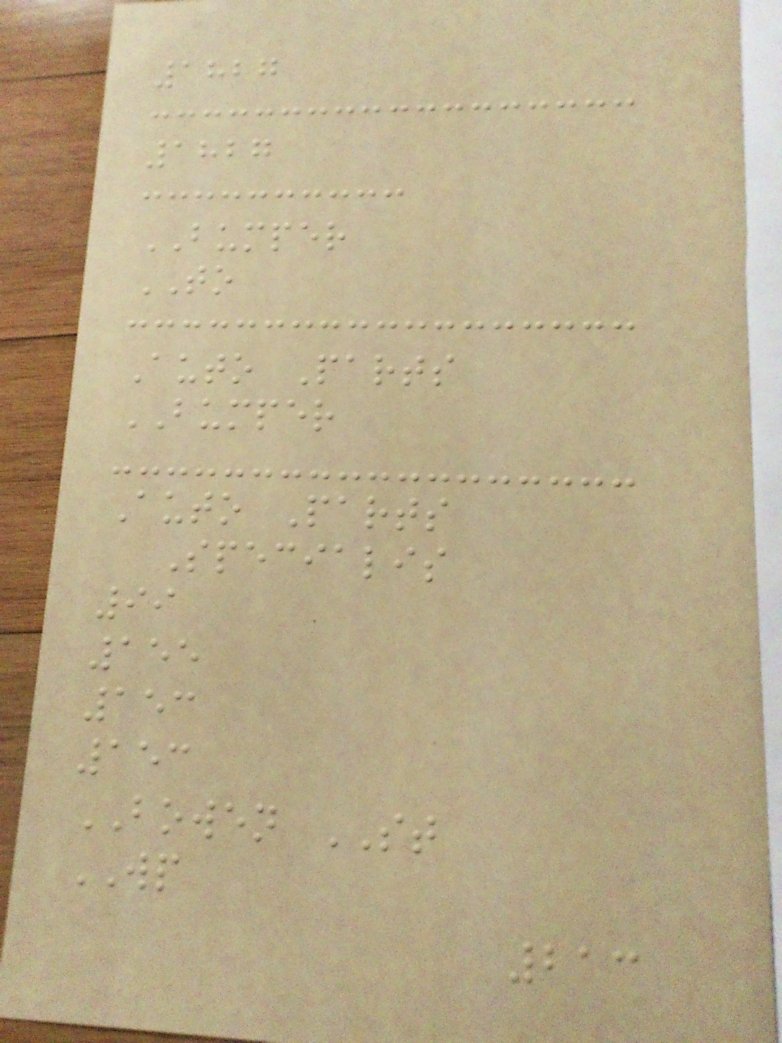1827
1827
BUMPER
TO
Auto Parts
BUMPER
Auto Parts
Specialis
99
155
153
153
BOWEN ST
WP
213
